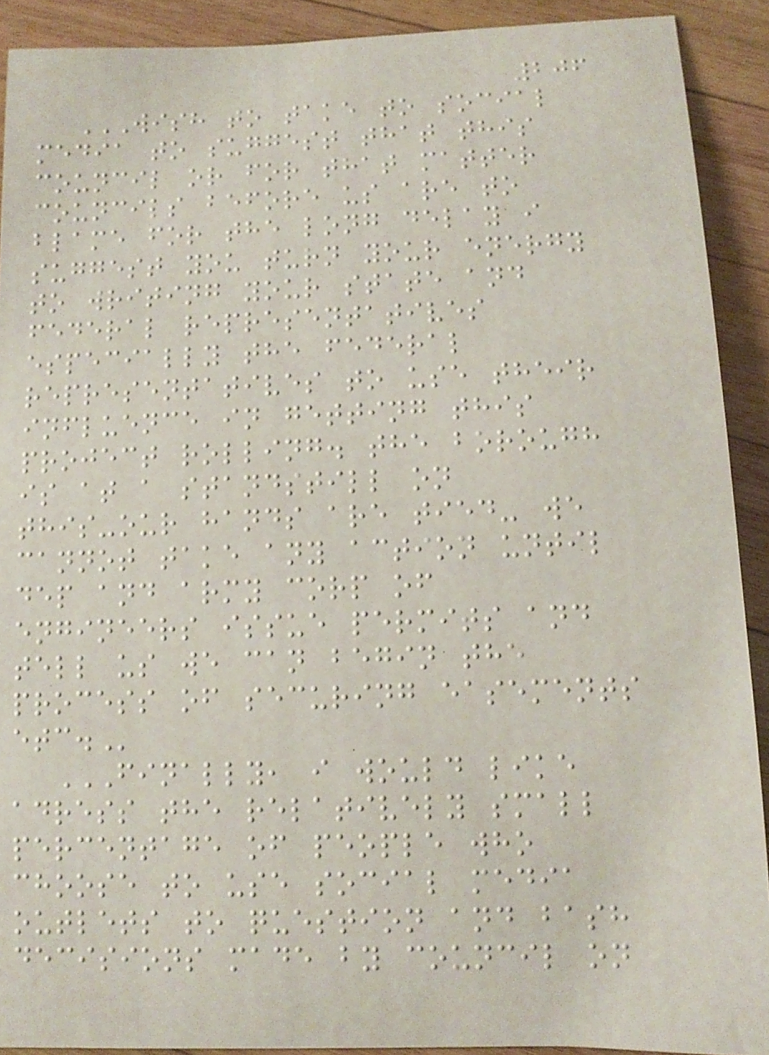206
WISH TO TAKE TO SOCIAL
MEDIA TO SUGGEST THAT THIS
COUNCIL OR FOR THAT MATTER
COUNCILS BEFORE US ARE TO
BLAME FOR THE LONG DELAY I
SUGGEST YOU TURN YOUR ENERGY
TO WRITING YOUR STATE AND
FEDERAL REPRESENTATIVES
ESPECIALLY THE FEDERAL
REPRESENTATIVES TO USE THEIR
INFLUENCE IN GETTING THIS
PROJECT ROLLING. THE BOROUGH
IS AT A STANDSTILL ON
THIS-OUR HANDS ARE TIED- WE
CANNOT TAKE ANY ACTION UNTIL
DEP AND ARMY CORP OF
ENGINEERS ISSUE PERMITS AND
TELL US WE CAN BEGIN THE
PROCESS OF SECURING EASEMENTS
ETC.
FINALLY, I WOULD LIKE
ADRESS THE RELATIVELY SMALL
PERCENTAGE OF PEOPLE WHO
CHOOSE TO USE SOCIAL MEDIA
OUTLETS TO QUESTION AND BASH
DECISIONS MADE BY COUNCIL ON
